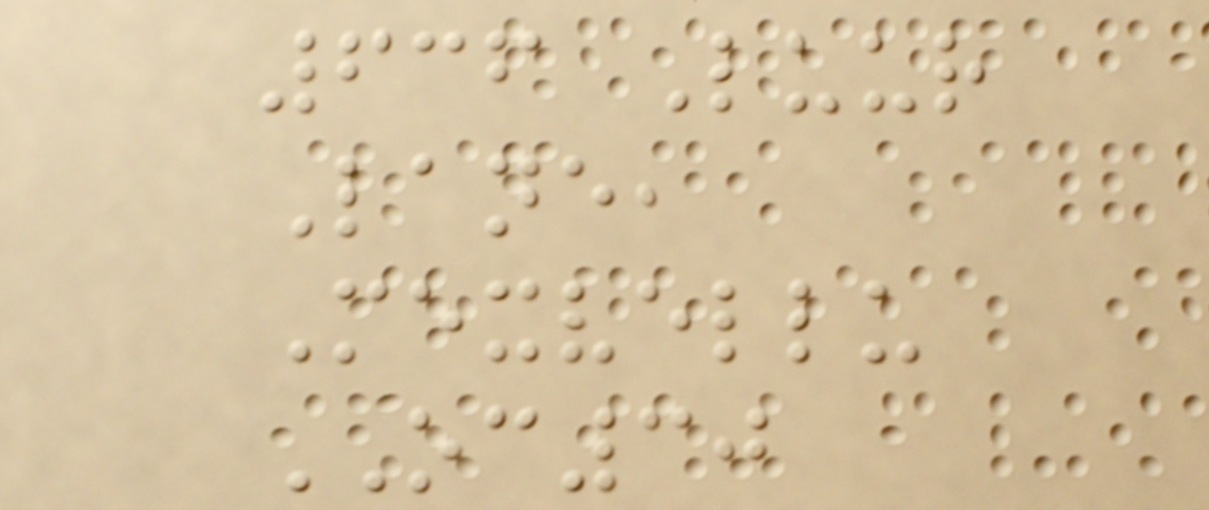636 Luur
Lane,
Mexvellu
OC30
